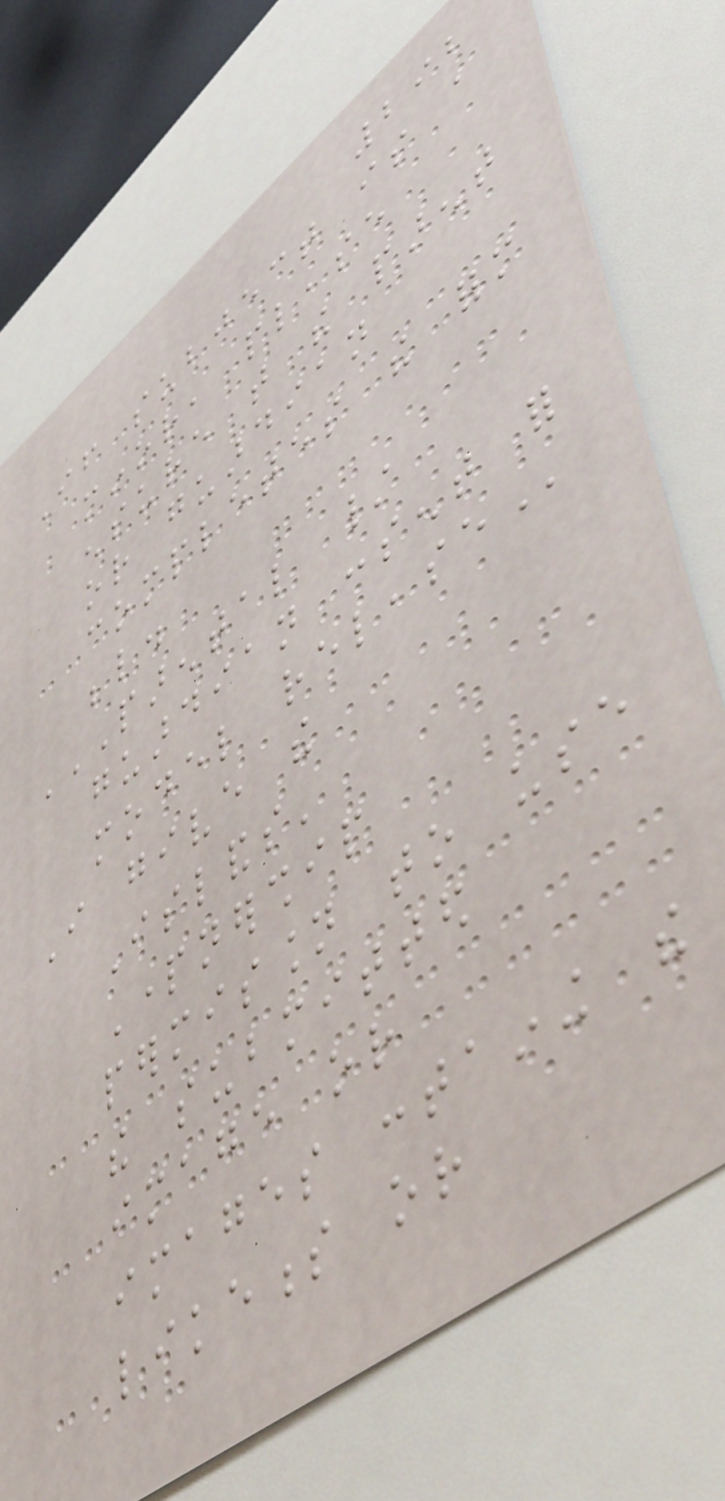292
If subject is a
minor, please
ensure that the parent
or guardian
completes the form
below.
PARENTAL /
GUARDIAN CONSENT FOR
MODEL RELEASE
I give the
Islands'
Partnership
permission to use
the submitted
image or
images containing the
likeness or
